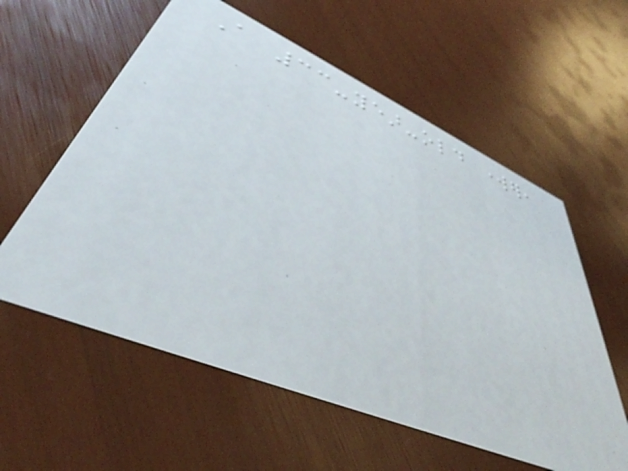A 33-year-old worker,
